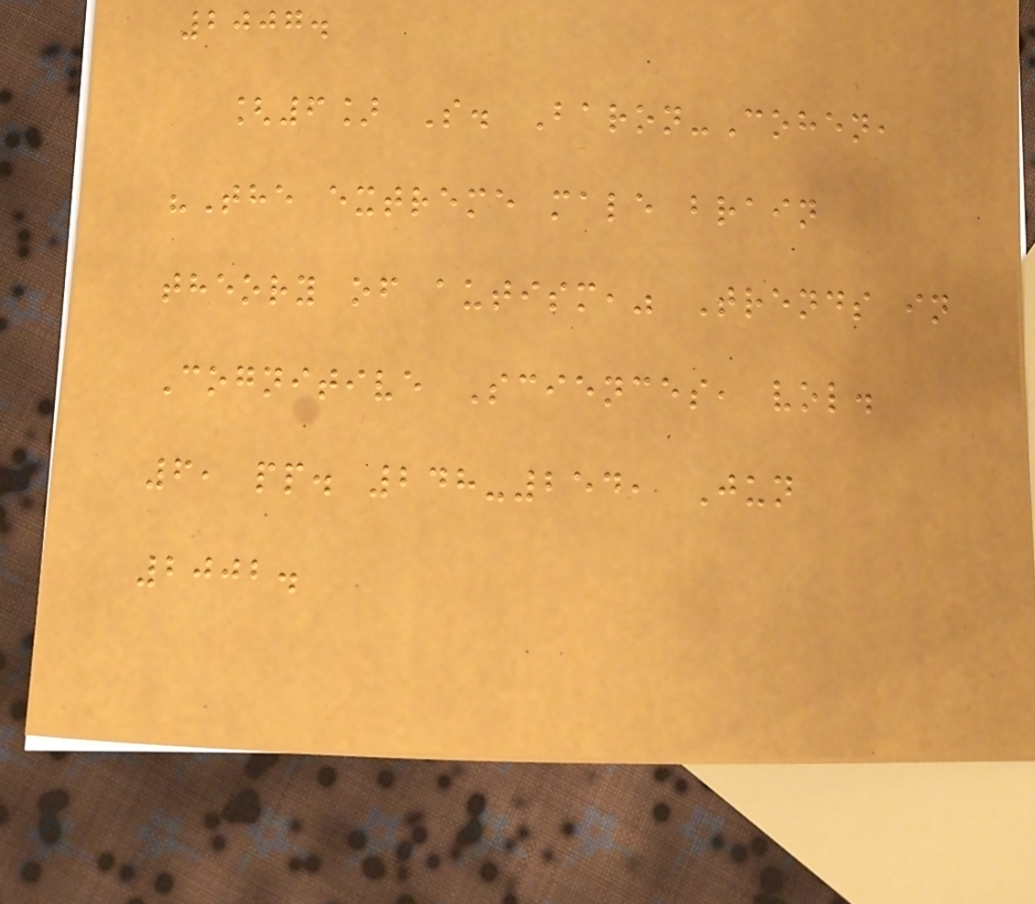2007.
[6] S. Baron-Cohen,
"The extreme male brain
theory of autism," Trends in
Cognitive Sciences, vol.
6, pp. 248-254, Jun
2002.
